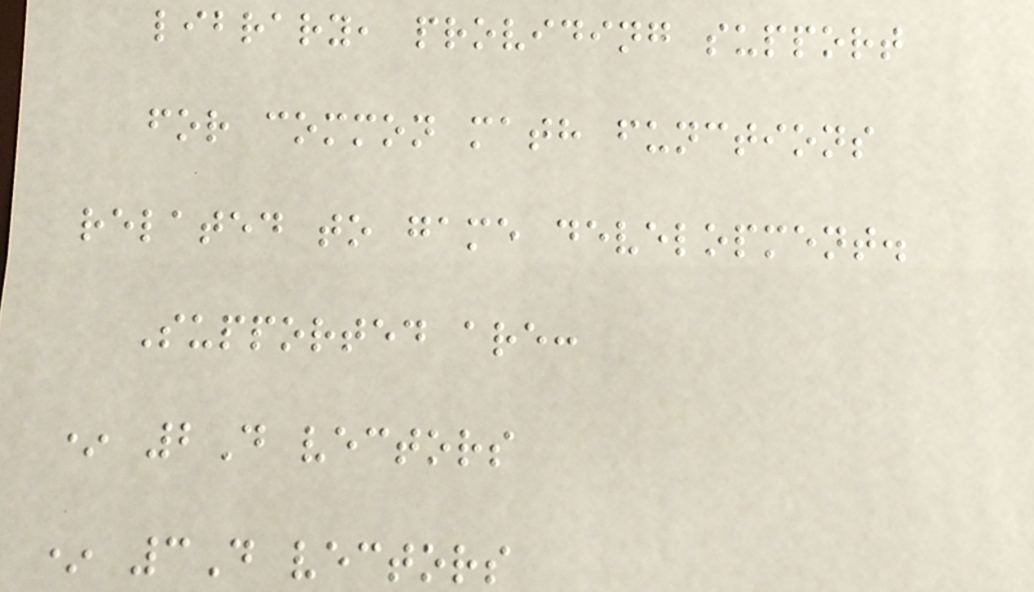library, providing support
for common math functions
related to game development.
Supported are:
* 2D vectors
* 3D vectors
